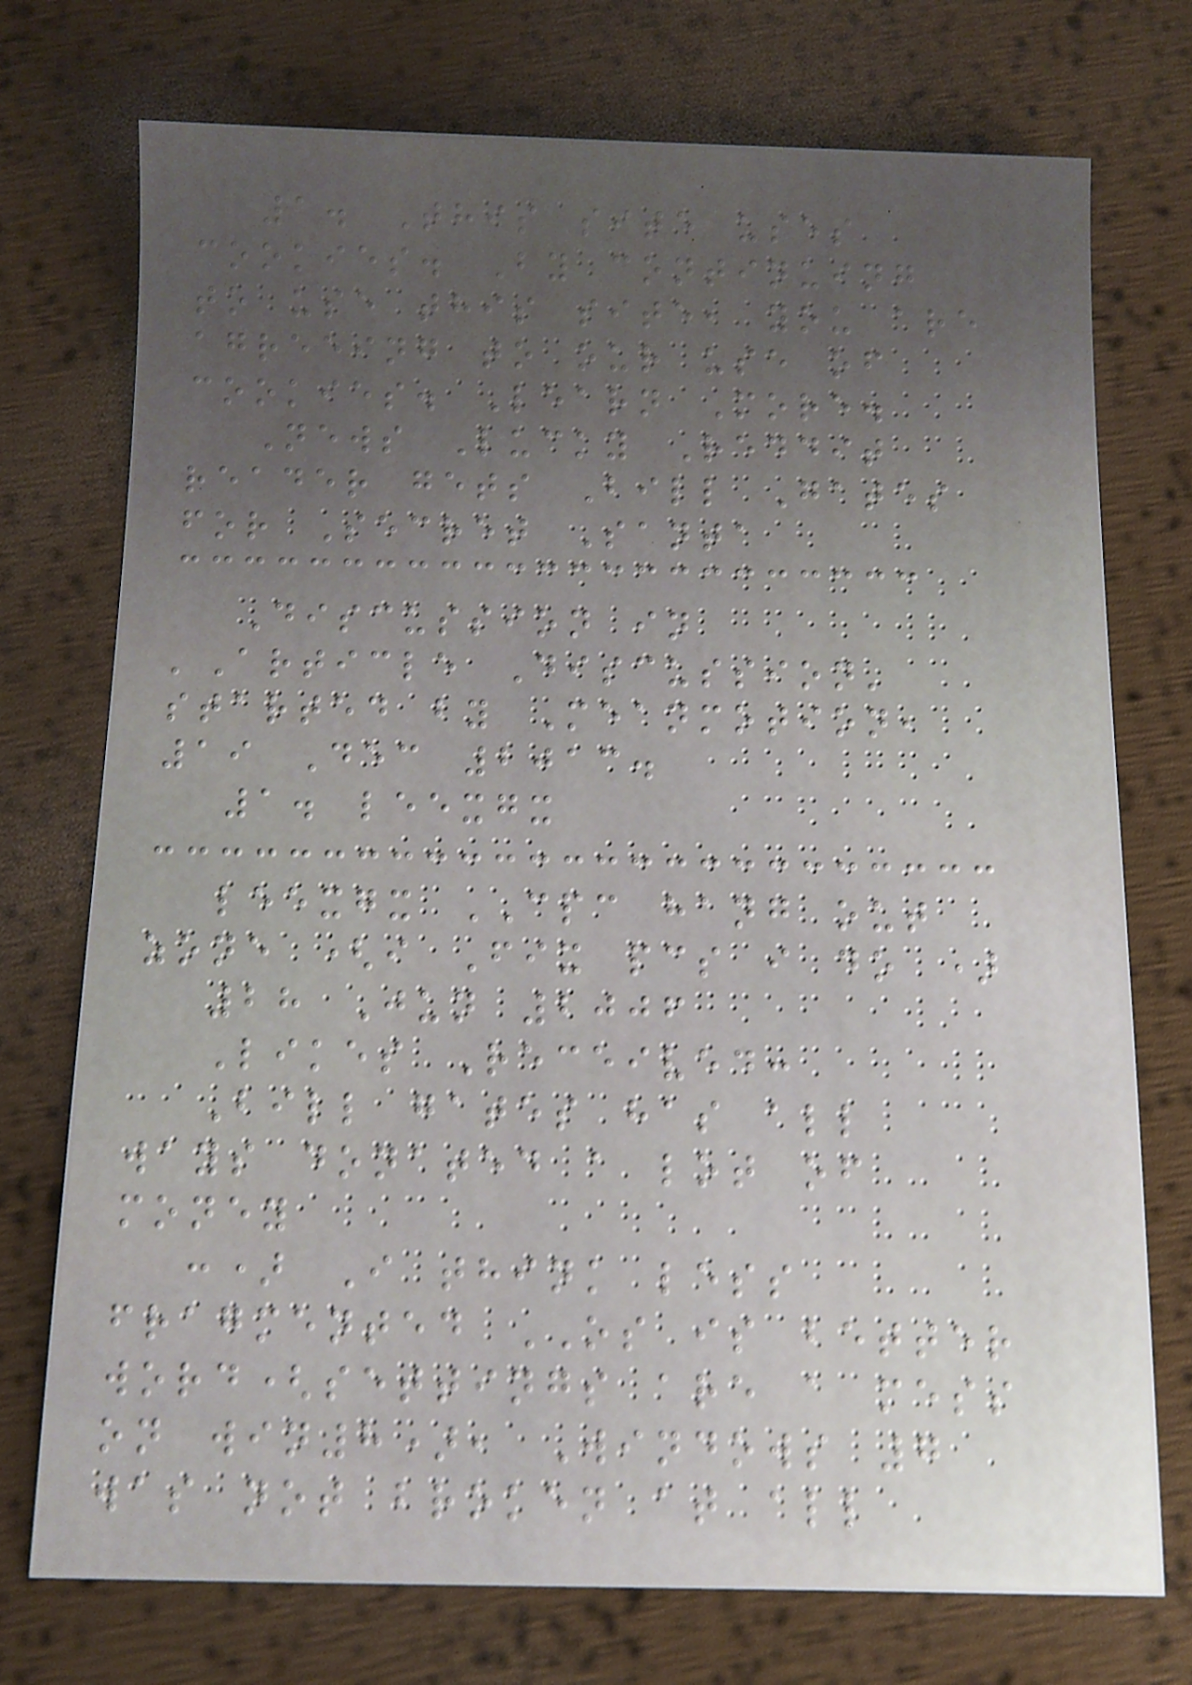1. This site uses
cookies. By continuing
to use this site, you are
agreeing to our use of
cookies. Learn More.
News Lucky Reddit
reader gets Bill Gates
for Secret Santa
Discussion in
'Article Discussion'
started by Meanmotion,
19 Dec 2013.
1. leexgx
leexgx CPC hang out
zone (i Fix pcs i do )
28 Jun 2006
Likes Received:
Bill gates has all
ways donated a lot of
money
:) I think less
fragmented OS is better
word(settings are a mess
on win8), Windows 7
was not broken at all
